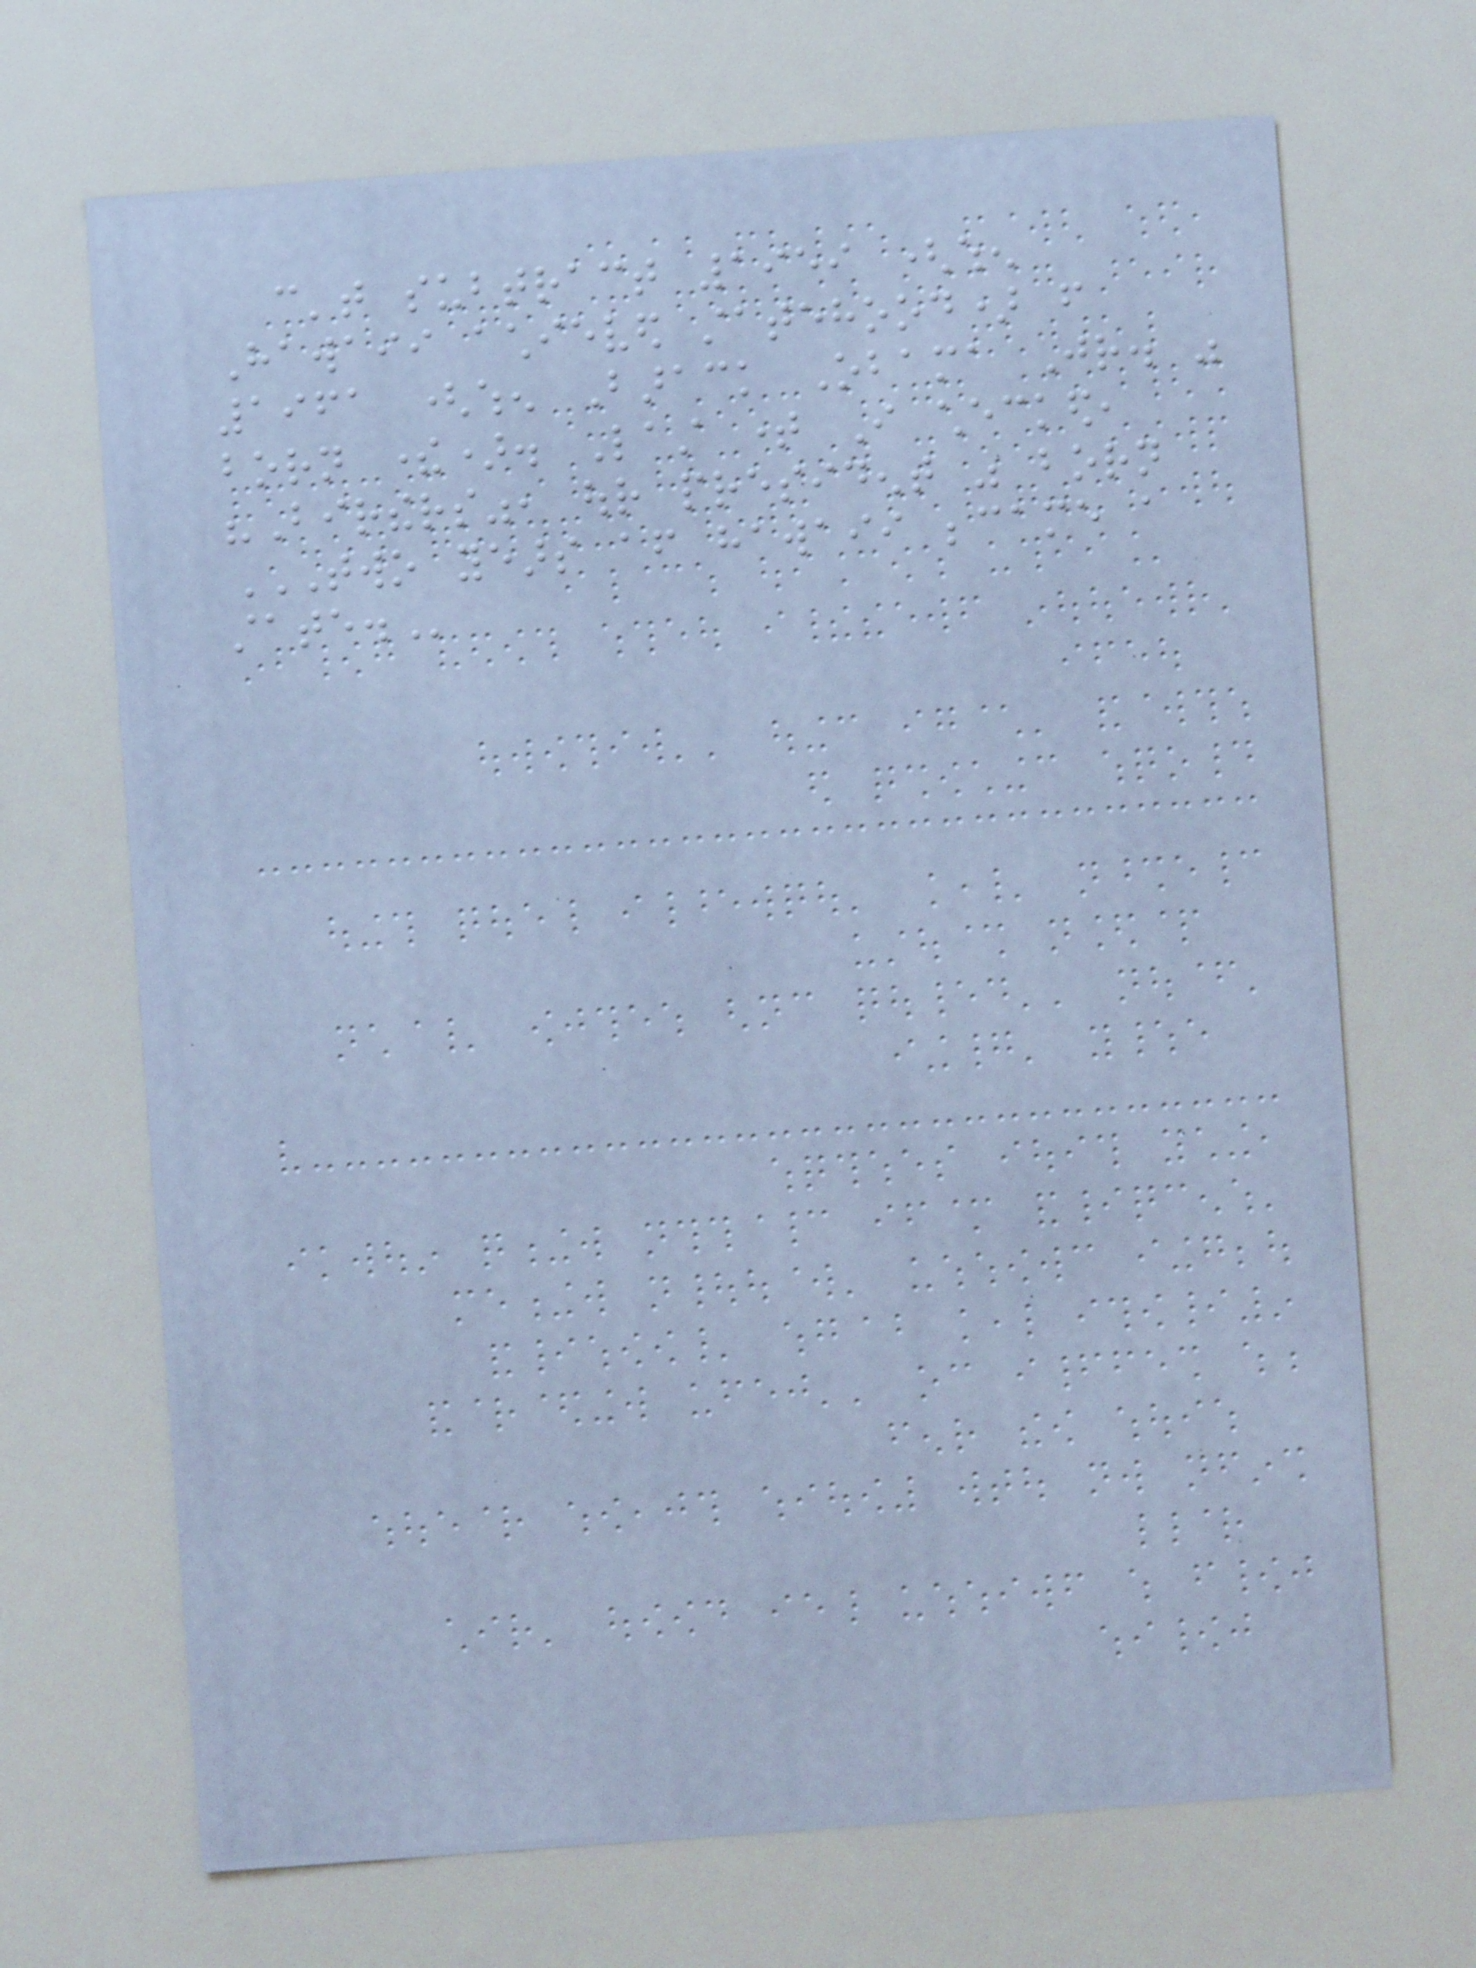can't subtract 1959 (when
Hawaii achieved statehood) from
1961 (when Barack Obama Jr. was
born there). Last time I checked,
"Birthers", our president was born
TWO YEARS AFTER HAWAII BECAME A
STATE.
